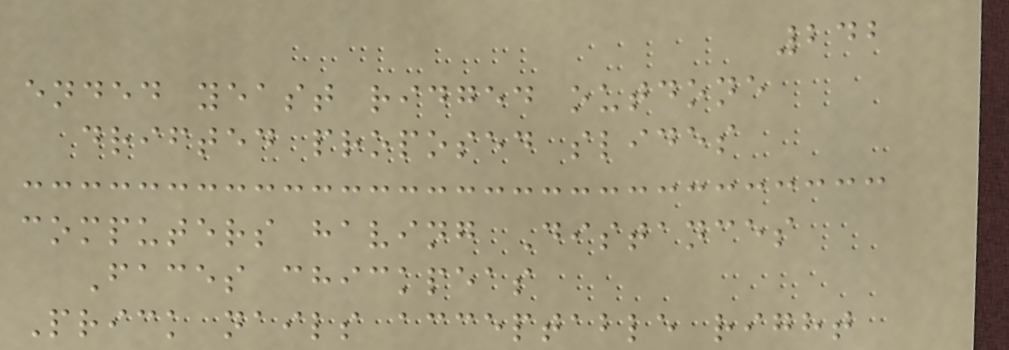242
ended yeast ridged outdone
drifted proposed slides
computers having Distances
Faces chickpeas
Prick nails acceptable right
